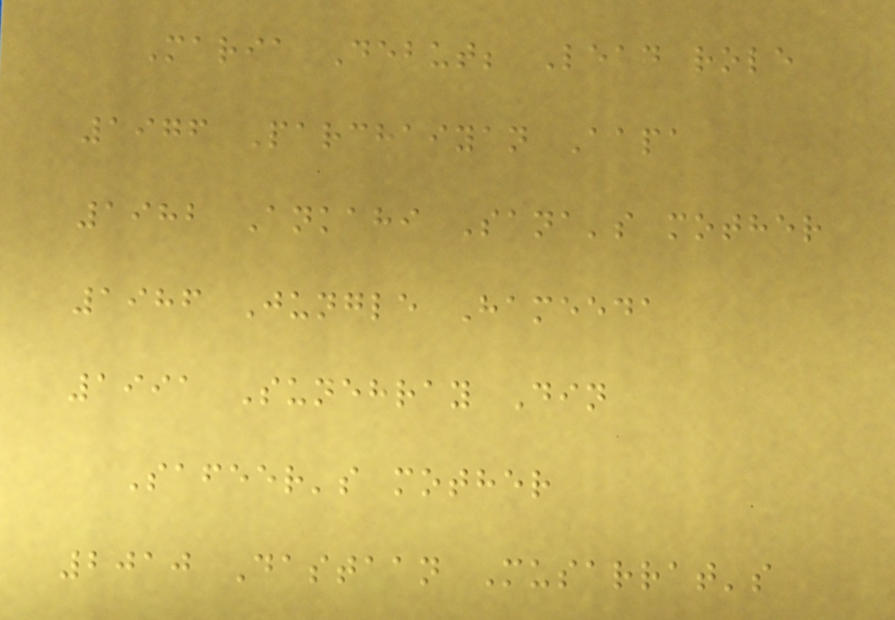Maria Debut; Lead role
1976 Parchaiyan Aapa
1982 Ankahi Sana's mother
1986 Jungle Hameeda
1991 Sunehray Din
Safeer's mother
2010 Dastaan Musarrat's
